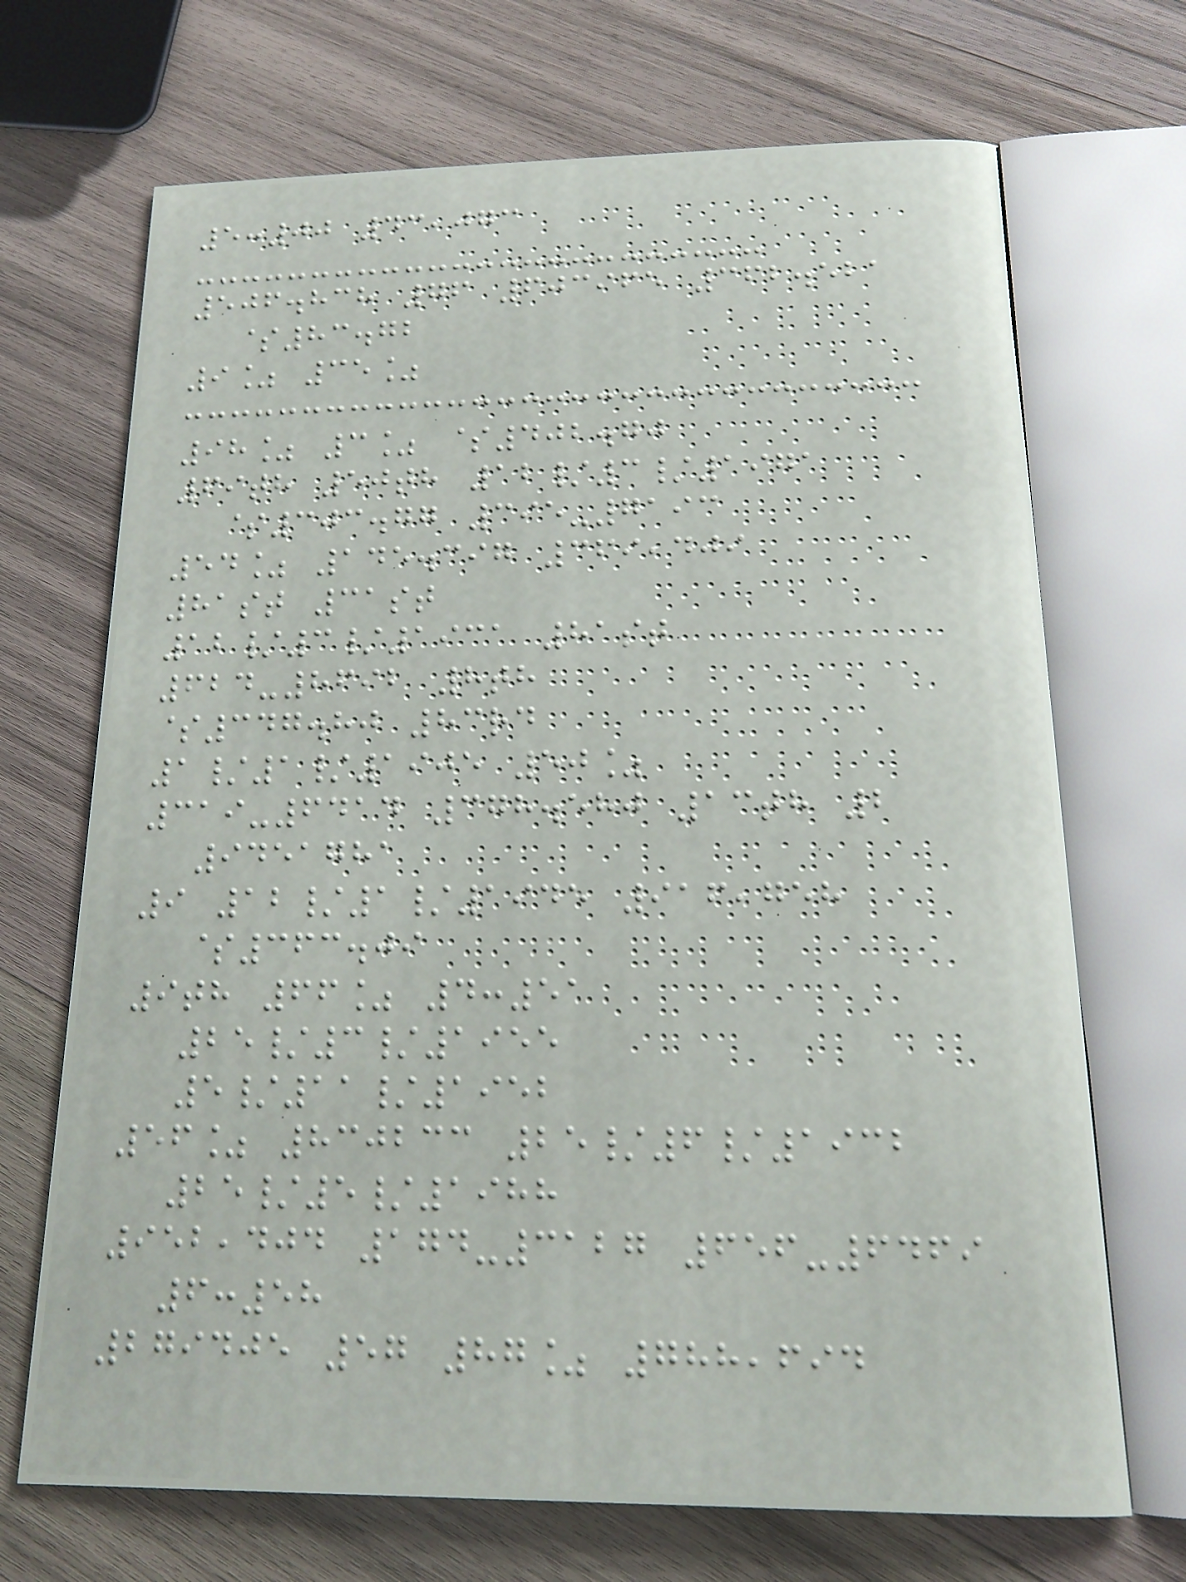5:00 43,073
506.838 76 603965 362.521
$83.72
9% 35%
98% 3% $402.70
69th 50th 12/3/1971
$303.77 395-7193
54% 145.397 369,409
81st 31st
12/3/1931 81st
624-8692 8th
$347.80 83rd
1/1/1905 50%
319-6414 378.580 13th 2
9451781
9 12/1/1945 916,758
$363.09
9th 66% 4:51
25/3/1955
5/11/1952
56% 830233 25/6/1932
25/5/1988
952,404 174-3127 656-6469
6:58
279405 57 87% 788,694
